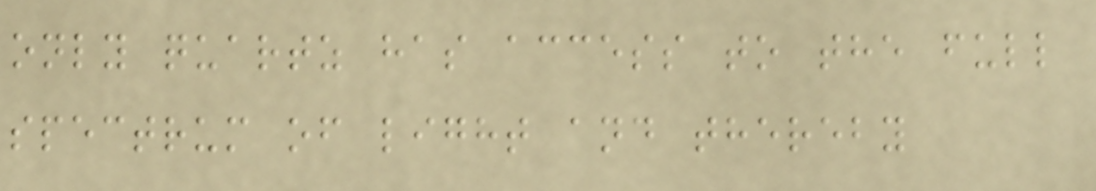only quartz has access to the full
spectrum of light and thereby
